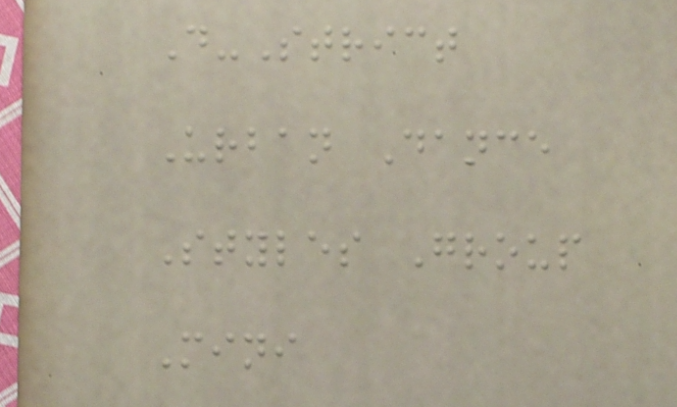D-Strict
Urban Dance
Styles Group
Mini
